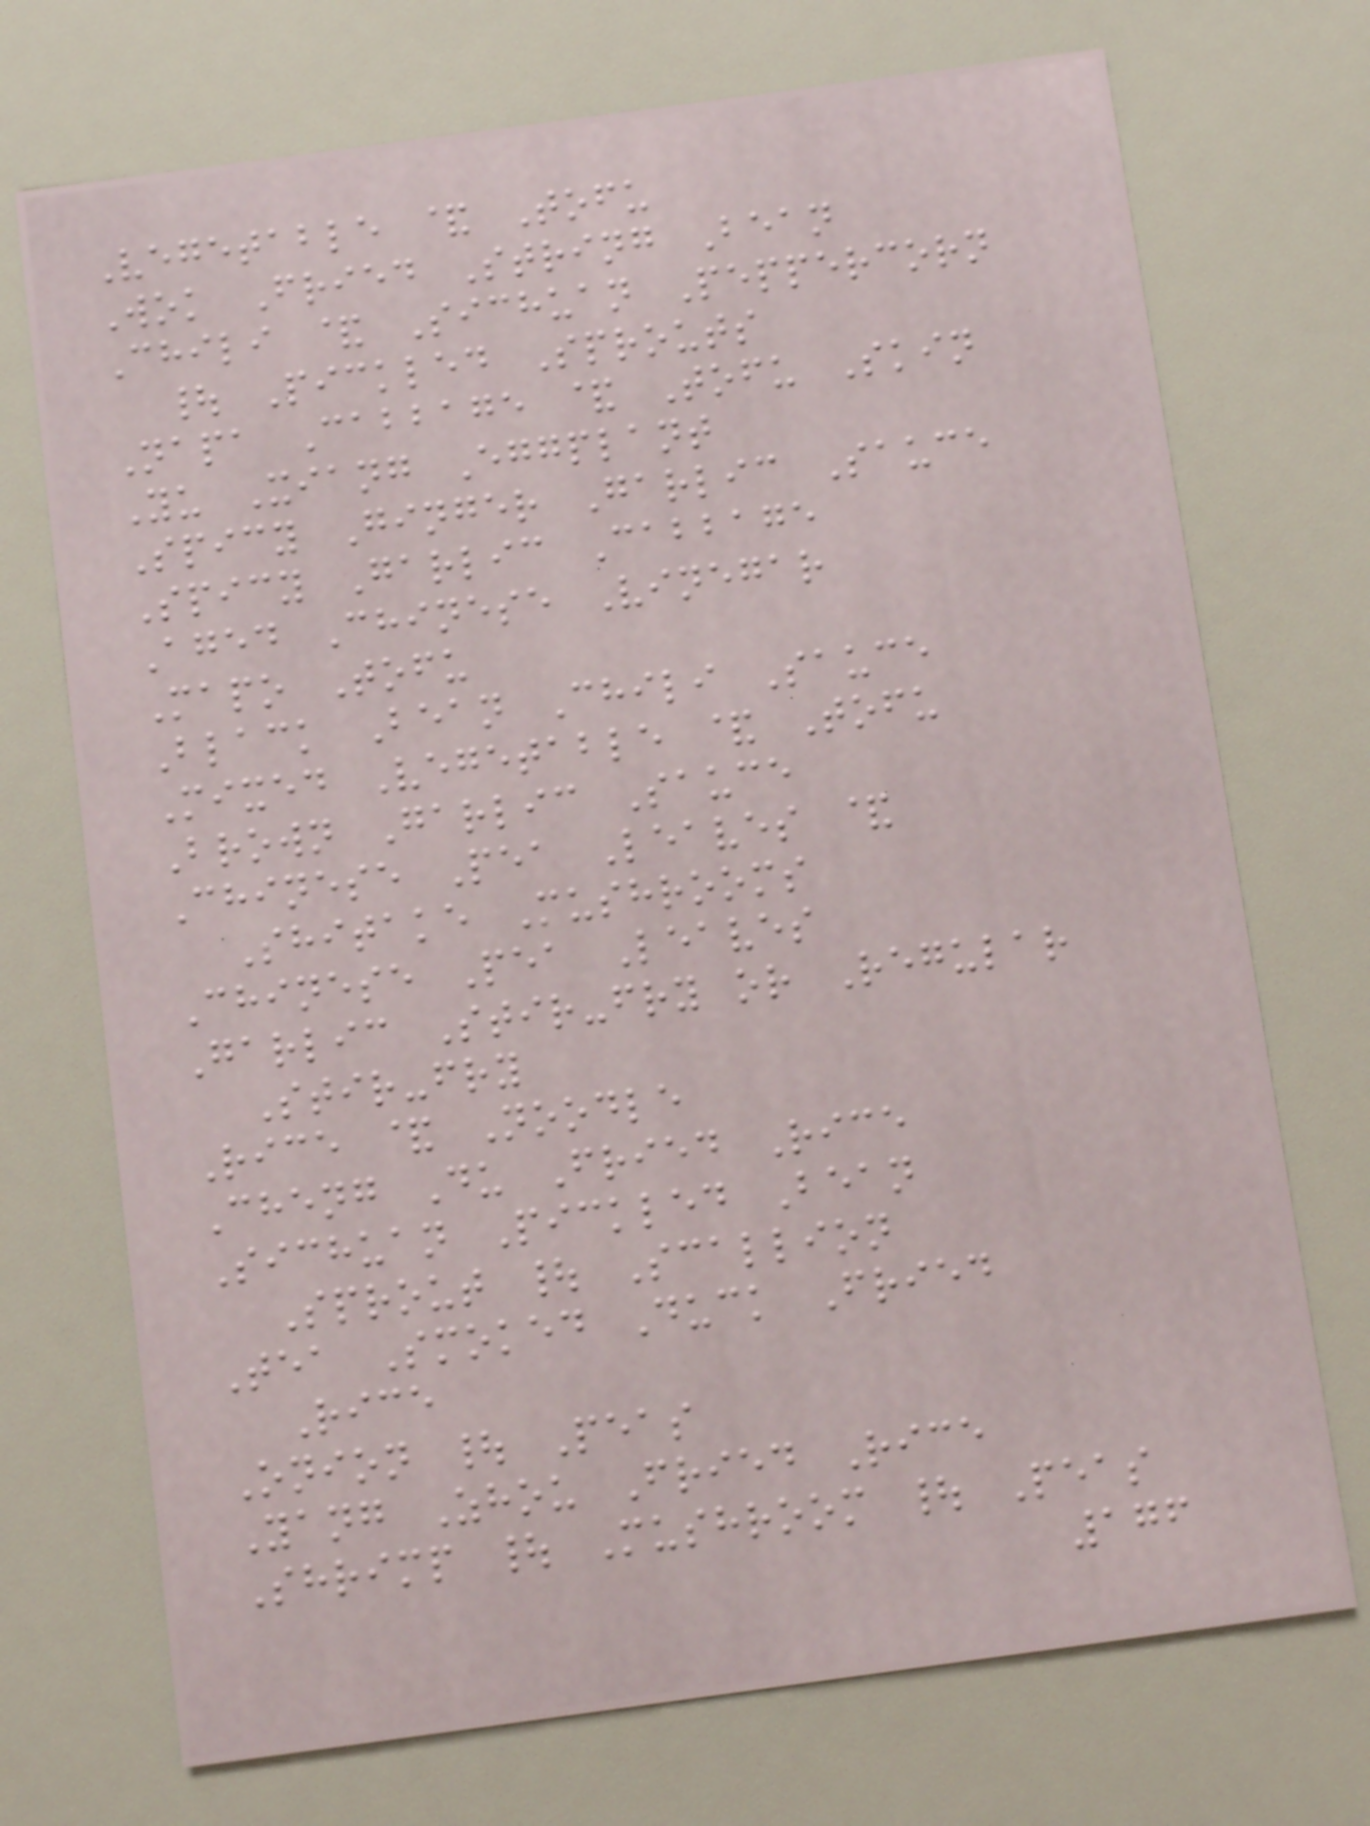Vegetable & Tofu
Wok Fried String Bean
Chili & Sichuan Peppercorn
| Pickled Sprouts
Napa Cabbage & Tofu Skin
Yu Xiang Eggplant
Spicy Ginger Garlic Sauce
Spicy Garlic Cabbage
Aged Chinese Vinegar
Mapo Tofu
Black Bean Chili Sauce
Mixed Vegetable & Tofu
Brown Garlic Sauce
Chinese Pea Leaves &
Shitake Mushrooms
Chinese Pea Leaves
Garlic Stir-fry or Regular
Stir-fry
Rice & Noodle
Cheng Du Fried Rice
Sichuan Pickled Bean
Sprout | Scallion
Tea Smoked Duck Fried
Rice
Onion | Peas
Yang Zhou Fried Rice
Shrimp | Mushroom | Peas
176
